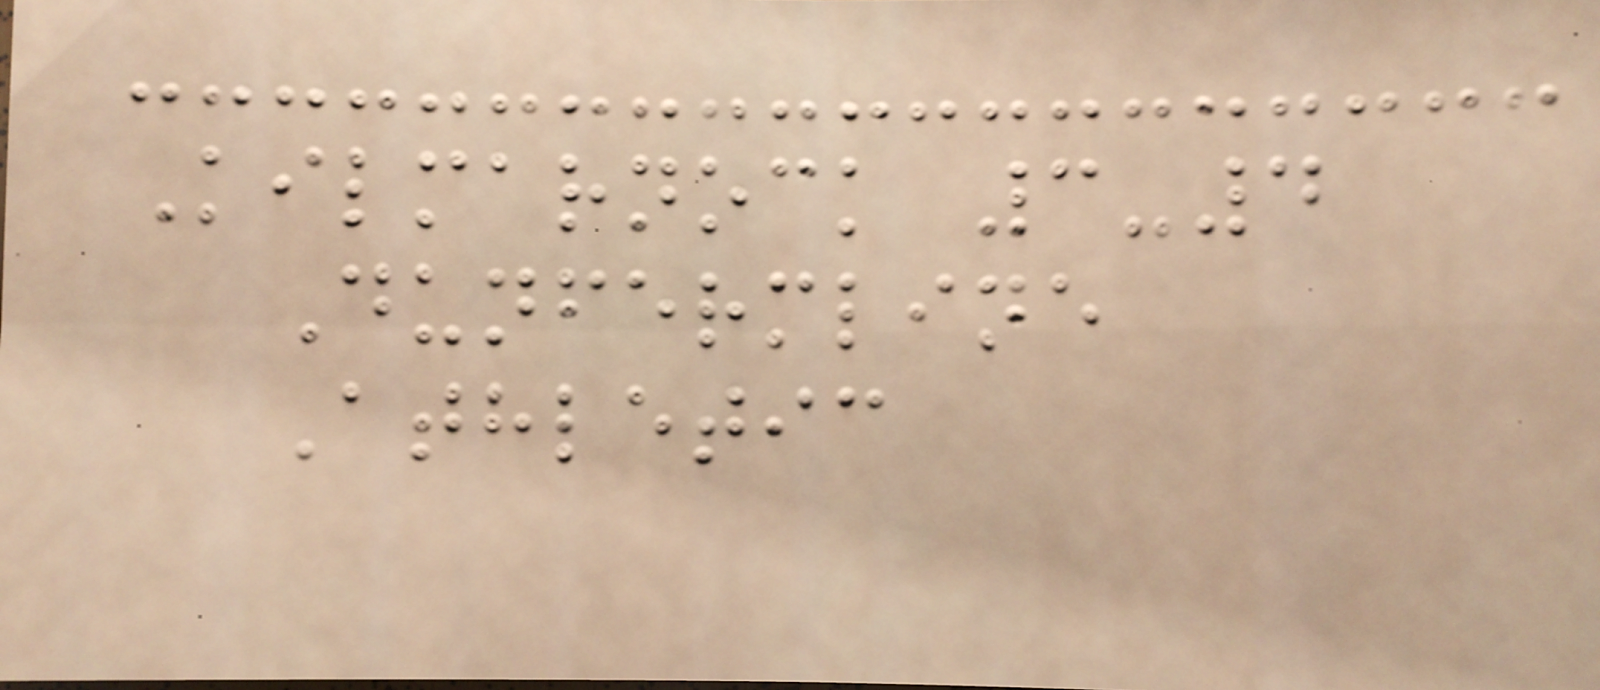Kilmarnock 3-4
Dunfermline
Athletic
